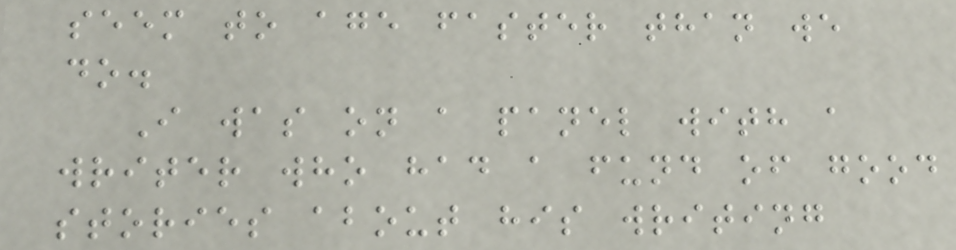seem to age faster than we
do.
I was on a panel with a
writer who had a fund of good
stories about his writing
